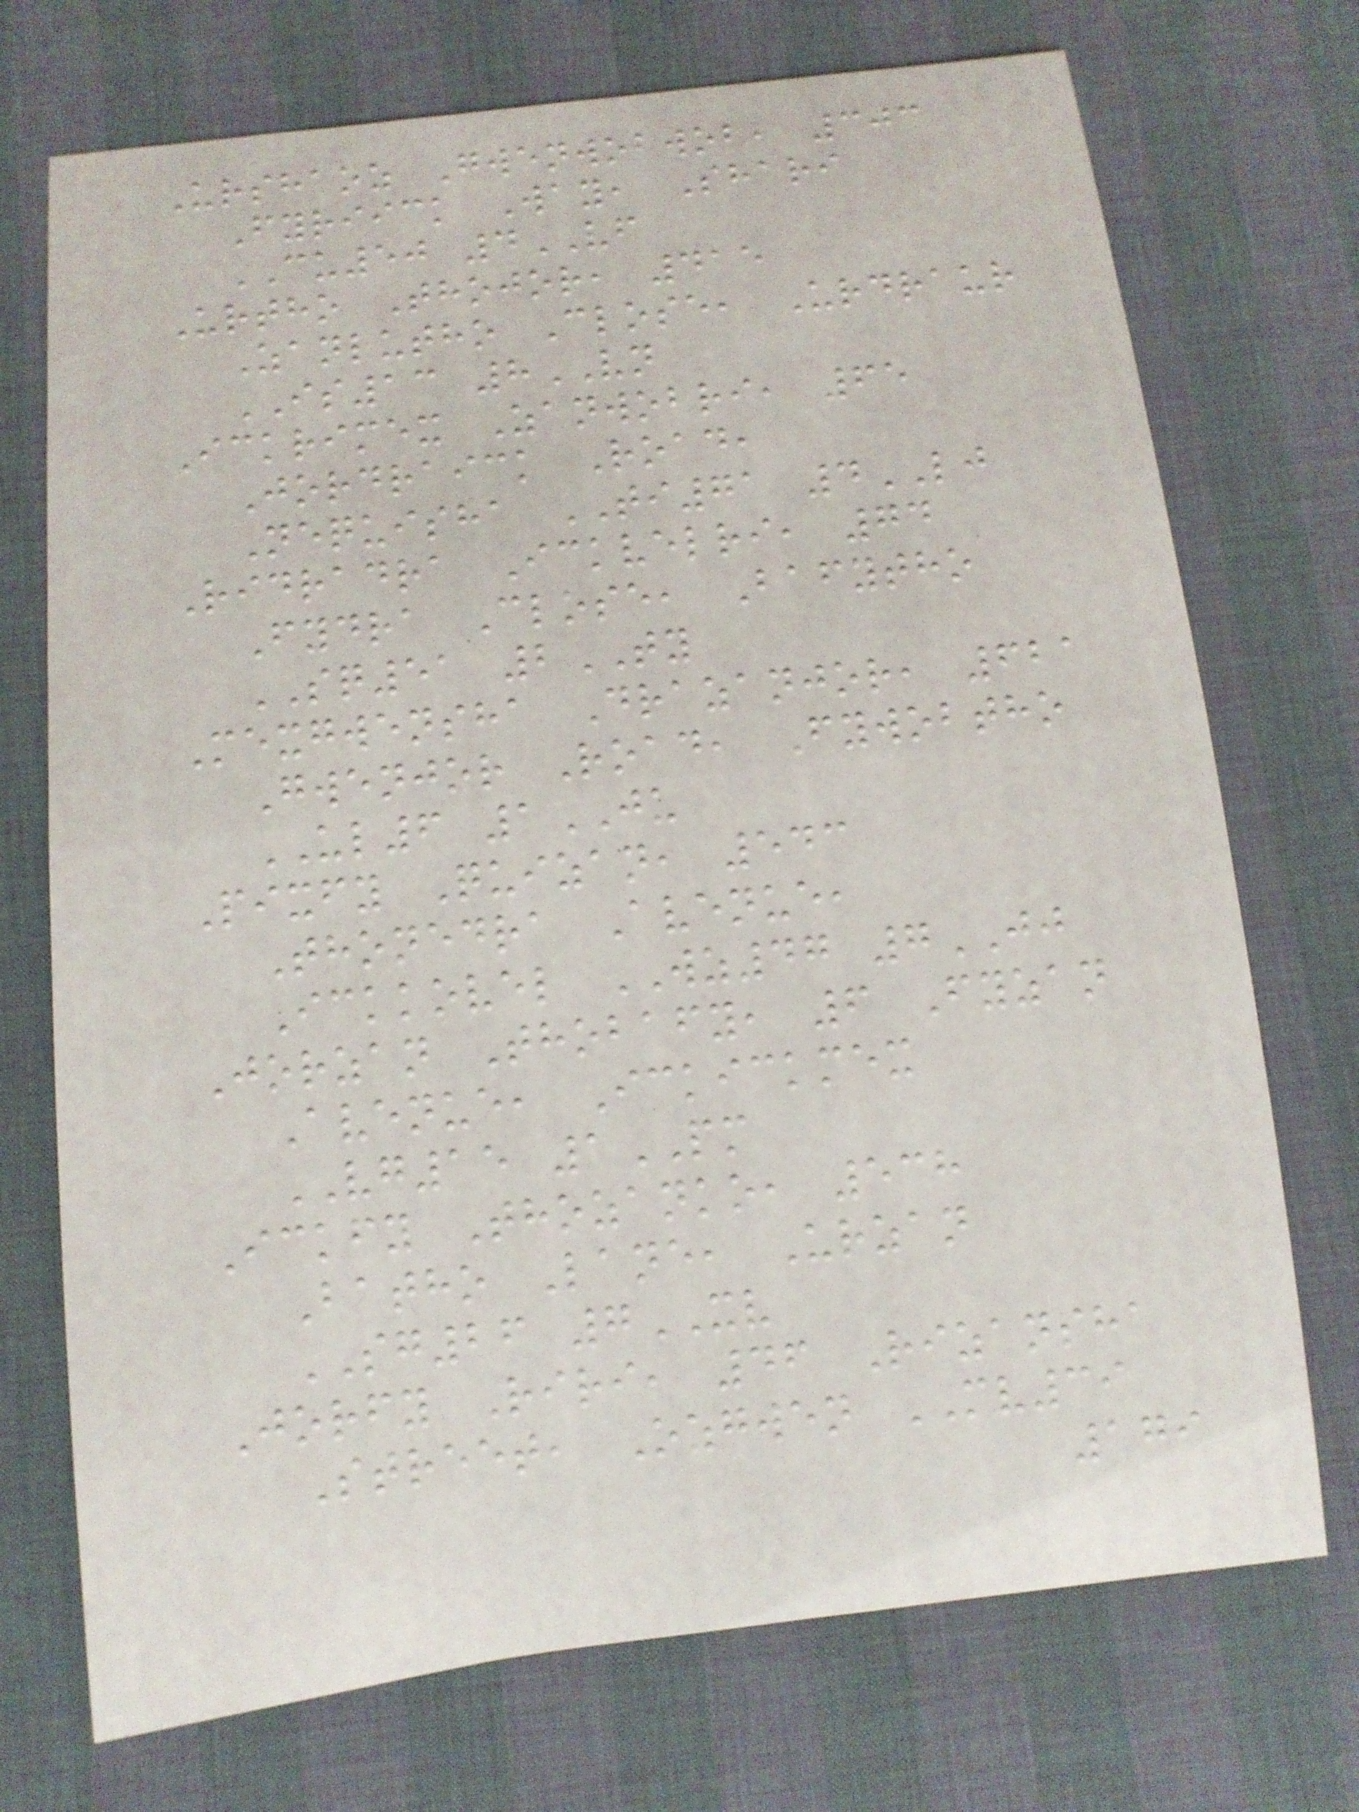Urshaoz Gwenwobwob, 303
Fyriick Way, Shari
CU50 4VF
Urtho Thojor, 415
Zanlutho Close, Urdraur
IS13 8VN
Ickrimex Zanwobri, 65
Jordraick Road,
Nequisha TI71 4LJ
Ridradra Ickvelri, 74
Fydra Close, Bafytho
SQ51 2TY
Mexgwensha Drazanjor, 621
Gwenjor Road, Fywobtho
UL6 1JU
Pixfy Quizan, 543
Thonedra Avenue,
Ickkovel WZ47 7JJ
Jorzan Thobafy, 6 Fyzan
Avenue, Ickickmex
VG15 1PM
Ickfy Thozanko, 538
Batho Lane, Urzan
SG26 7XV
Jorfy Riri, 46 Rizansha
Street, Ozgwen MV39
179
